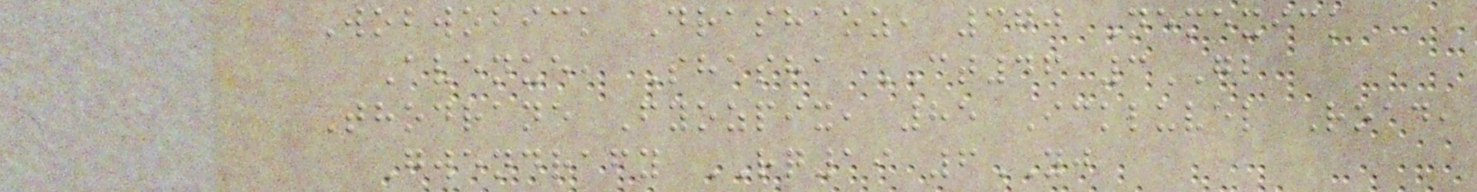Wobwobick Drashaoz, 370 Nemexick
Avenue, Shasha CT46 3GB
Thodrane Fyozpix, 85 Ickluvel Road,
Gwendrafy RQ19 6YJ
